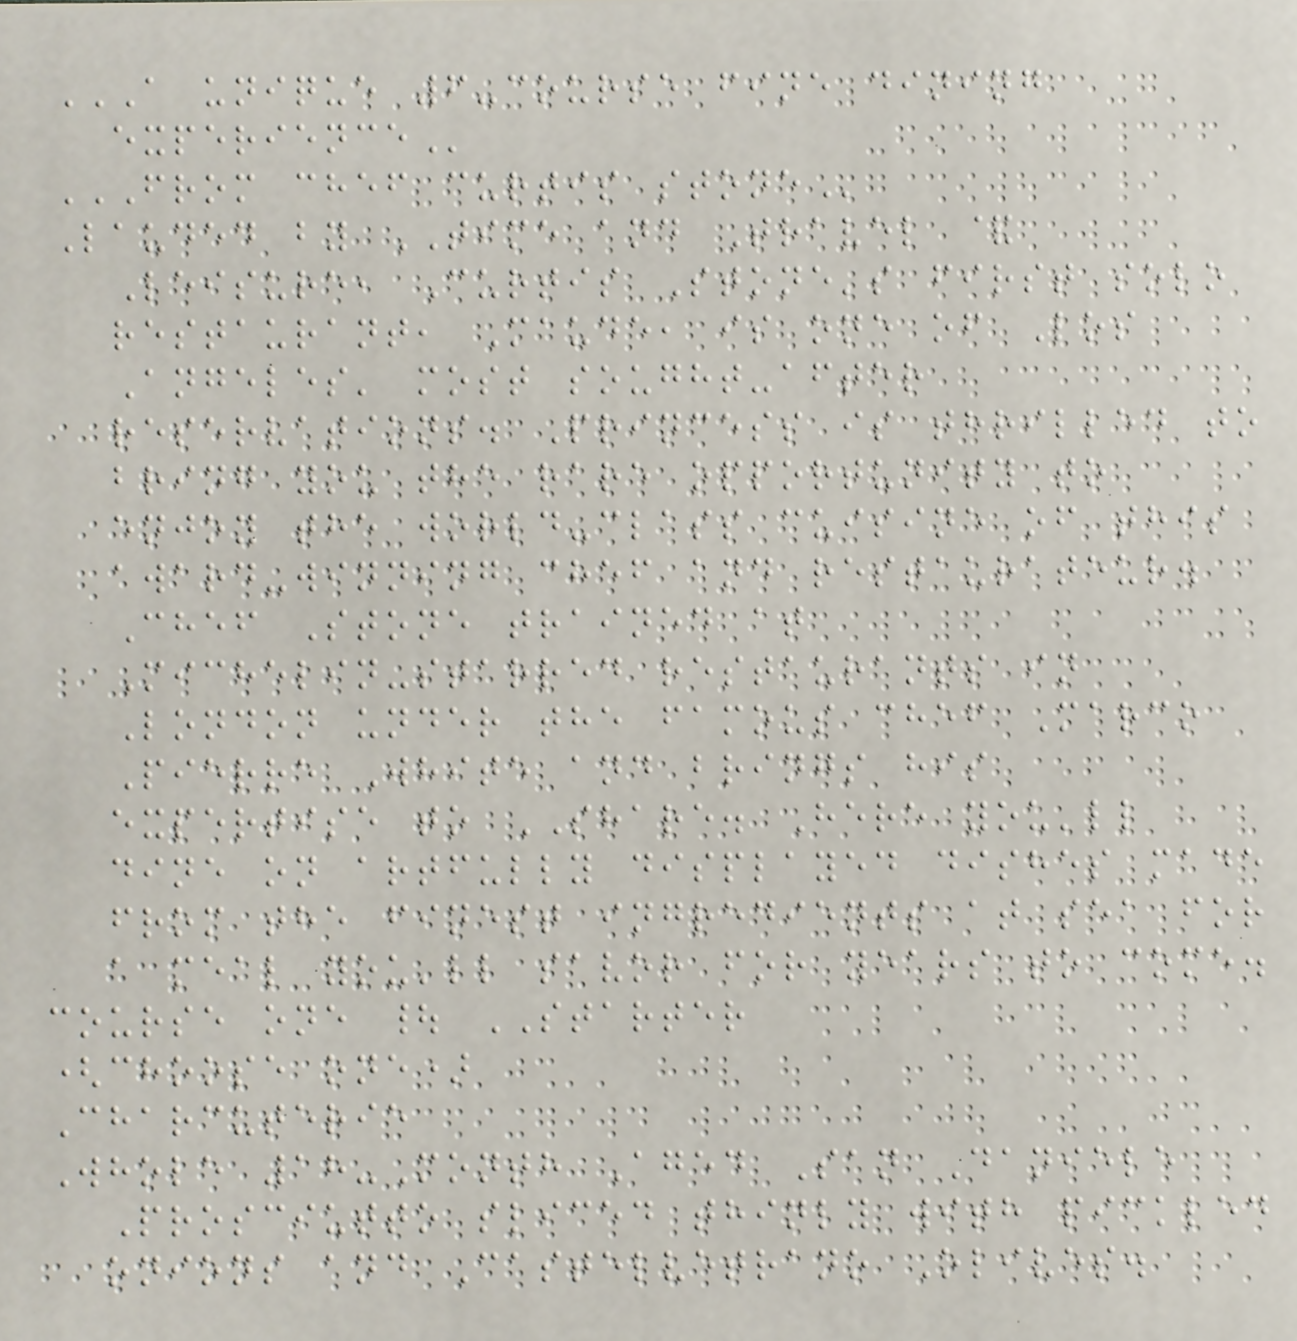A UNIQUE 6-COURSE FINE DINING
EXPERIENCE
FROM CHEF CURTIS STONE
Lauded by TIME and Travel &
Leisure, Curtis Stone's first solo
restaurant, Maude, is one of Los
Angeles' most sought-after
reservations. Princess is thrilled to
bring you the rare opportunity to
enjoy the world-class cuisine of this
award-winning chef and restaurateur.
Chef Stone trained at
Michelin-starred restaurants in
London under the famous chef Marco
Pierre White and brings his
expertise to SHARE. Here you'll
dine on artfully displayed dishes made
from the finest ingredients at sea for
a meal you'll savor for years to come.
course one | STARTER
(choose one)
Charcuterie
Whole 18-Month Aged San Daniele
Prosciutto sliced thinly with pickled
onions and Castelvetrano Olives.
